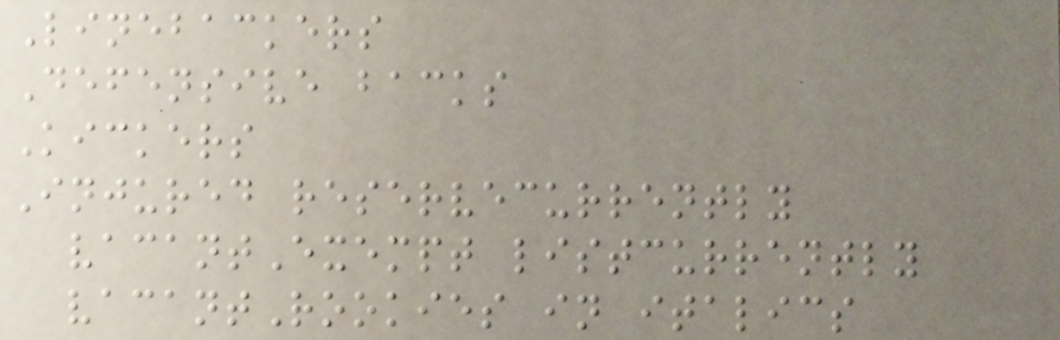Linebackers
Defensive backs
Kickers
Injured reservecurrently
vacantExempt listcurrently
vacantRookies in italics
